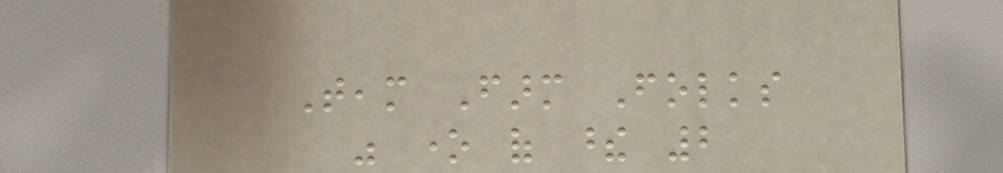Team Farm Folks
was one of these 2
